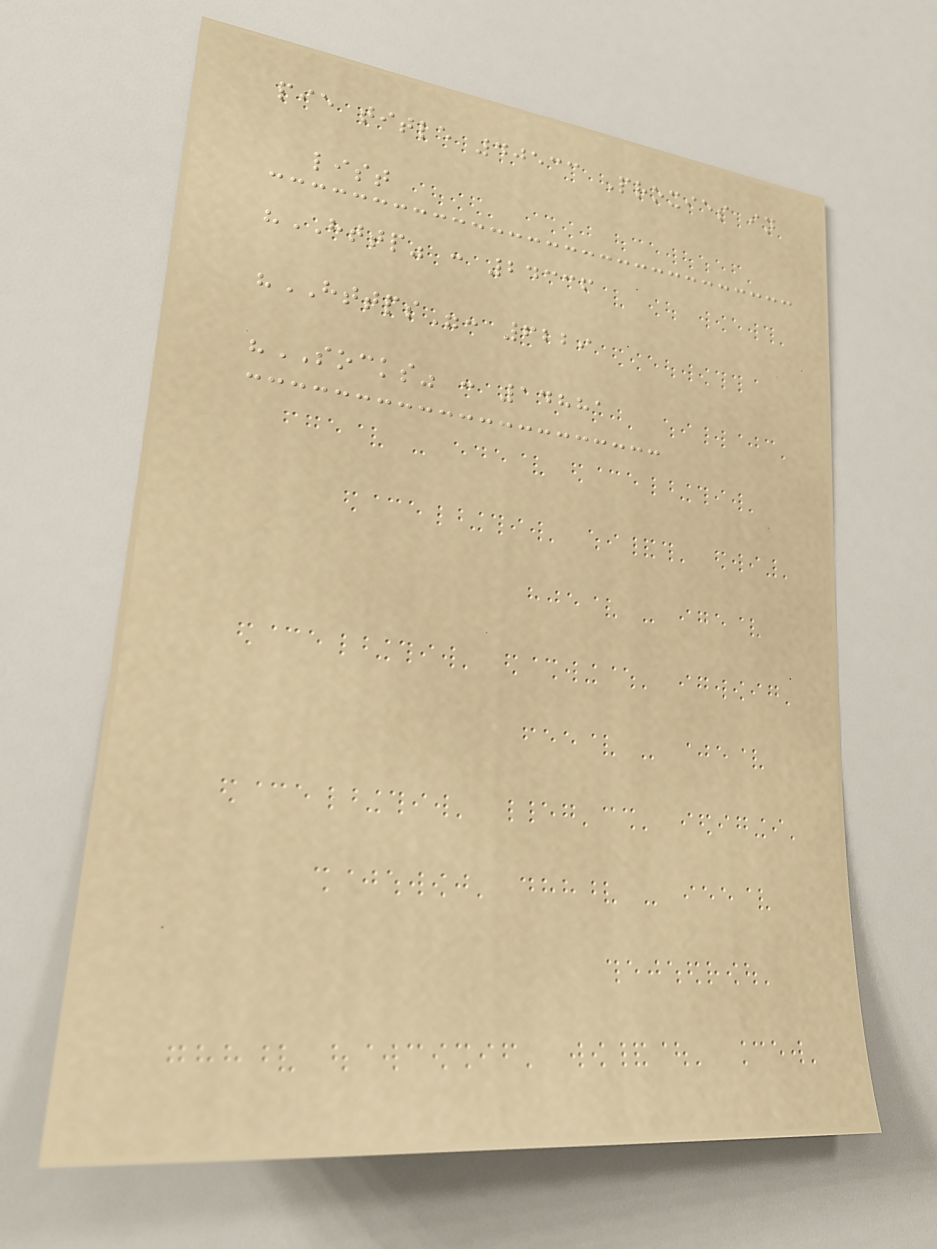pie title 40533 Proxies in
list
"HTTP" : 24336
"HTTPS": 6229
"SOCKS" : 14881
